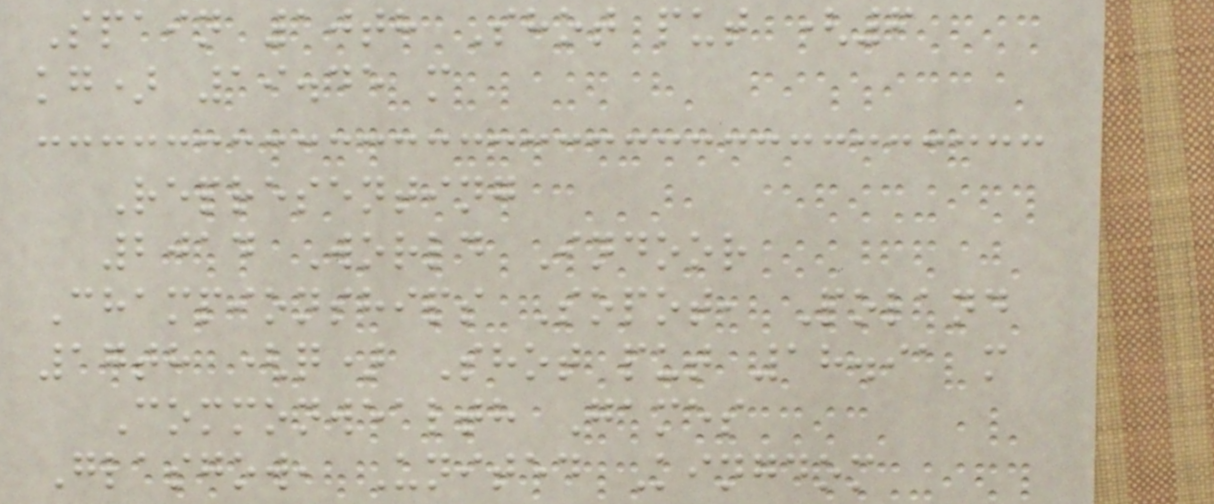Spain 10th Shot put (6
kg) 19.45 m
Representing
2014 World Indoor
Championships Sopot, Poland
17th (q) Shot put 18.91 m
Commonwealth Games
Glasgow, United Kingdom
